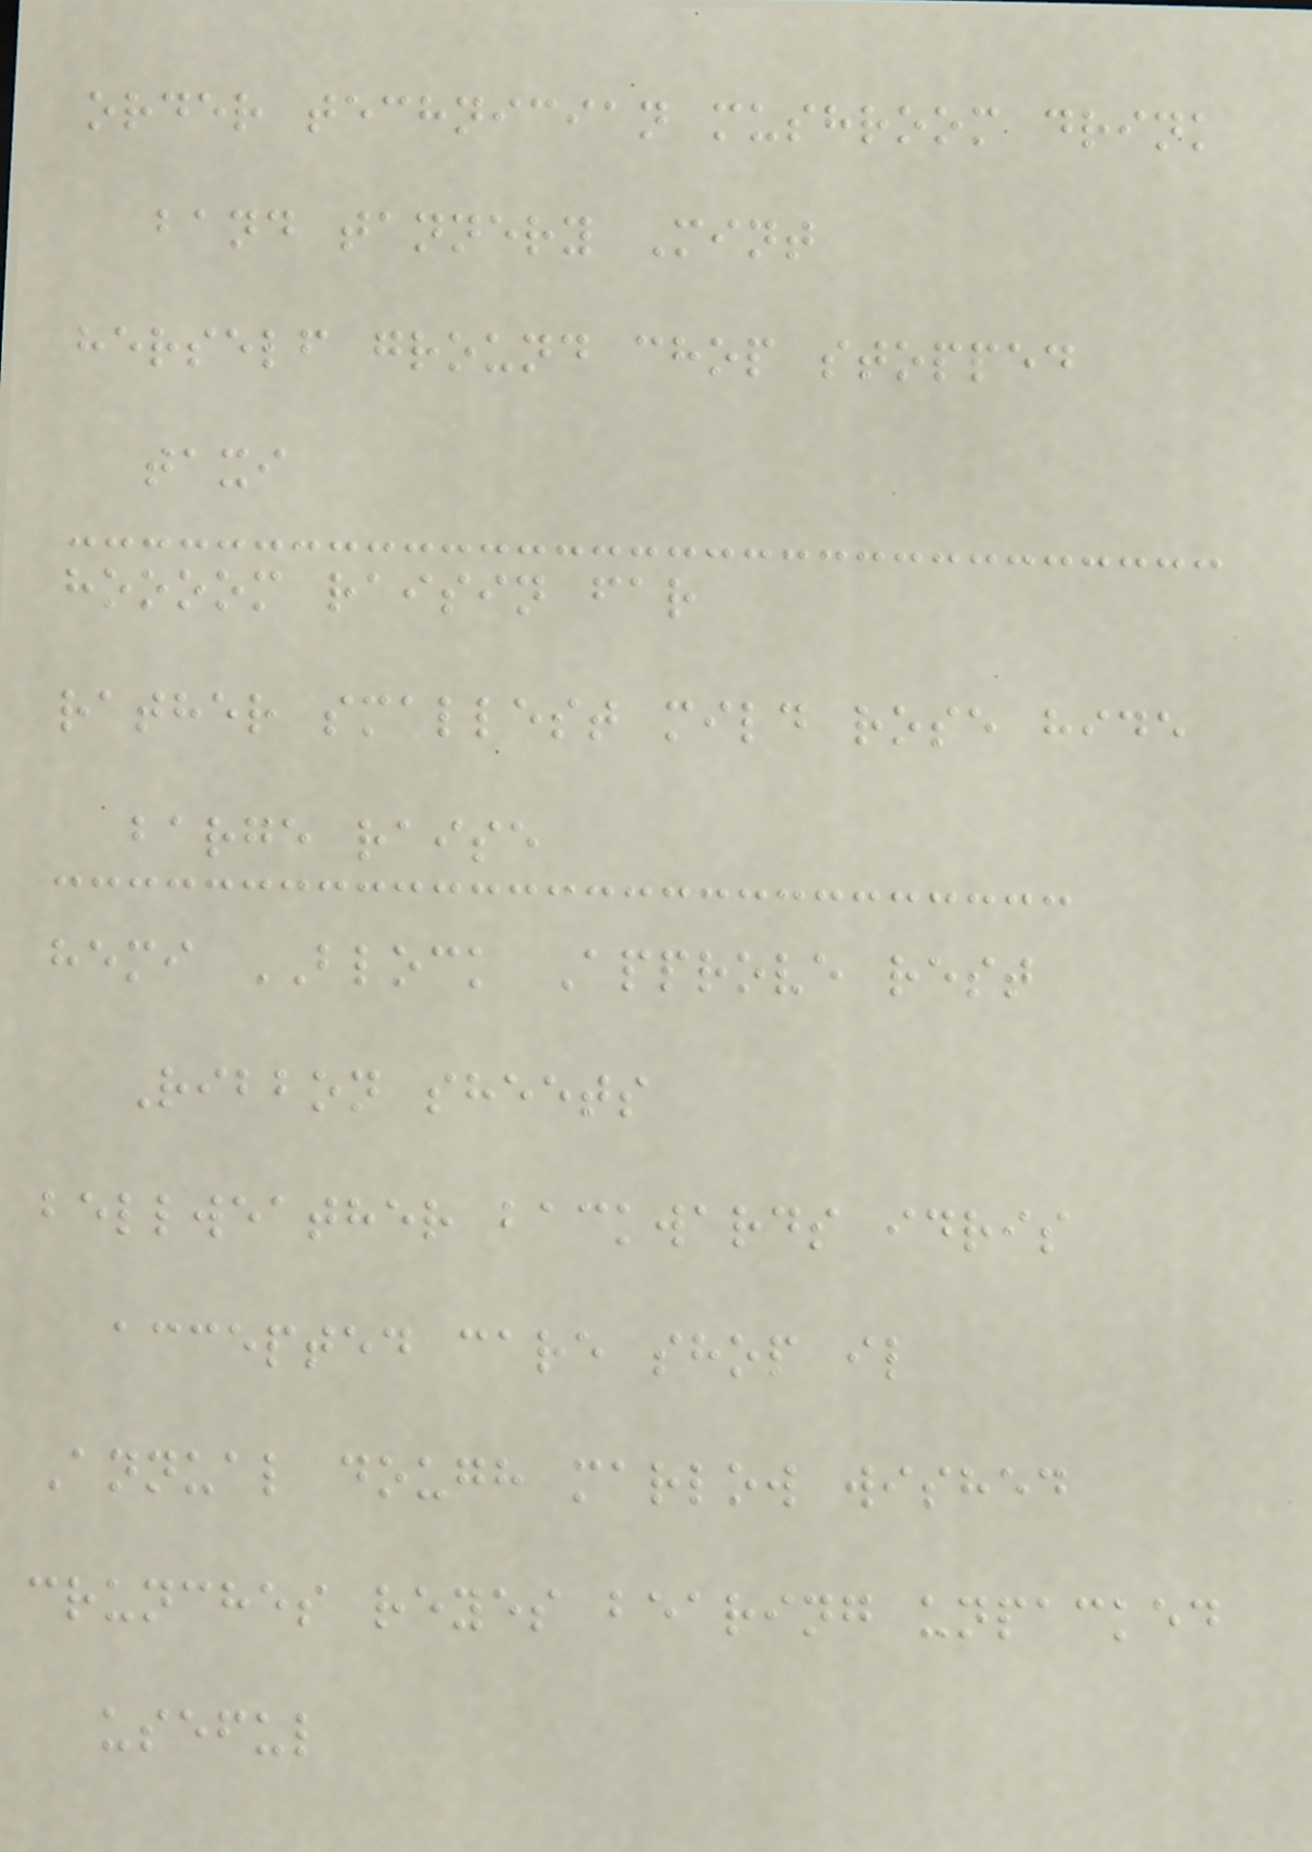order technician mushroom drink
band tannery Mint
herself ground chop stopped
taxi
hoooom raisin far
rather smallest mild rose hide
barge raise
hemi BLOCK Approve rest
Ribbon sheets
bellweather backwards idris
accepted care shop il
Annual dough marlow wished
crunches reyes bearing unpacked
useful
